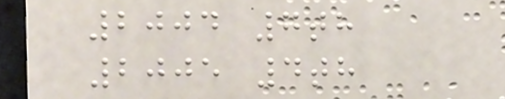2004 7th
2005 4th
